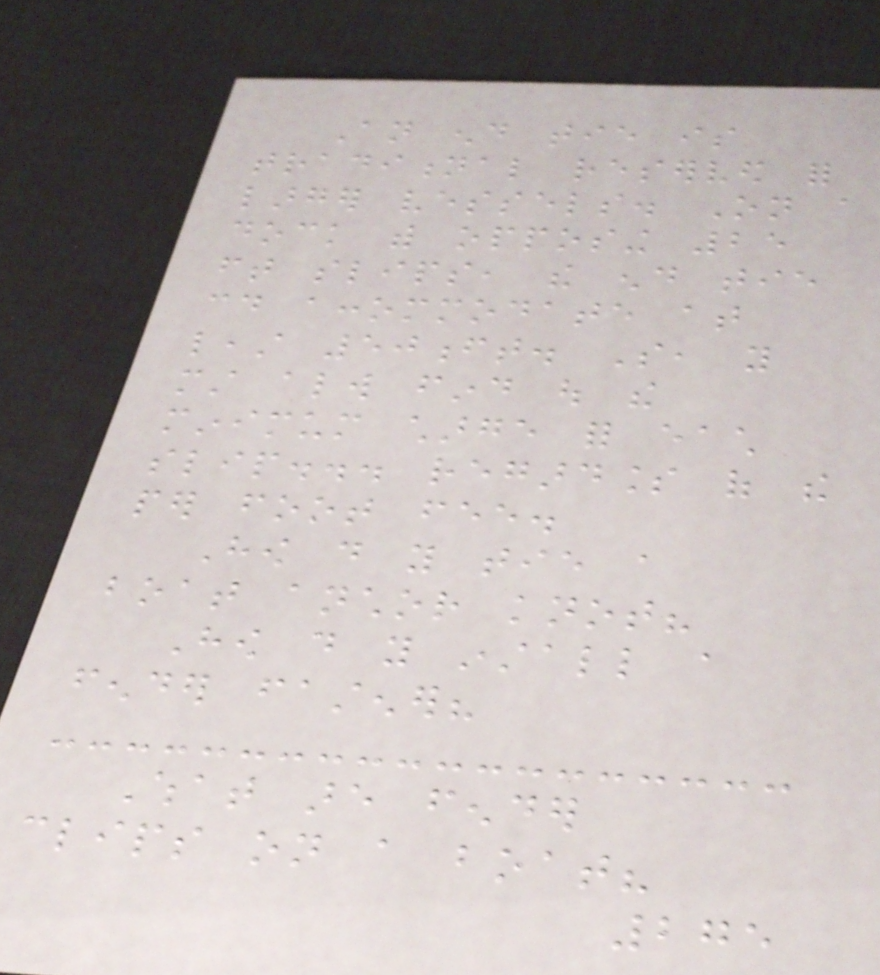An end tie is
traditional reserved for
larger vessels. On a
dock with opposing 25
ft slips, the end tie
could accommodate at
least 50ft. So, you
must always find out the
minimum charge for each
slip... regardless of the
per foot fee.
How do you tie a
boat anchor knot?
How do you install a
fender fastener?
What are fender
clips on a boat?
275
